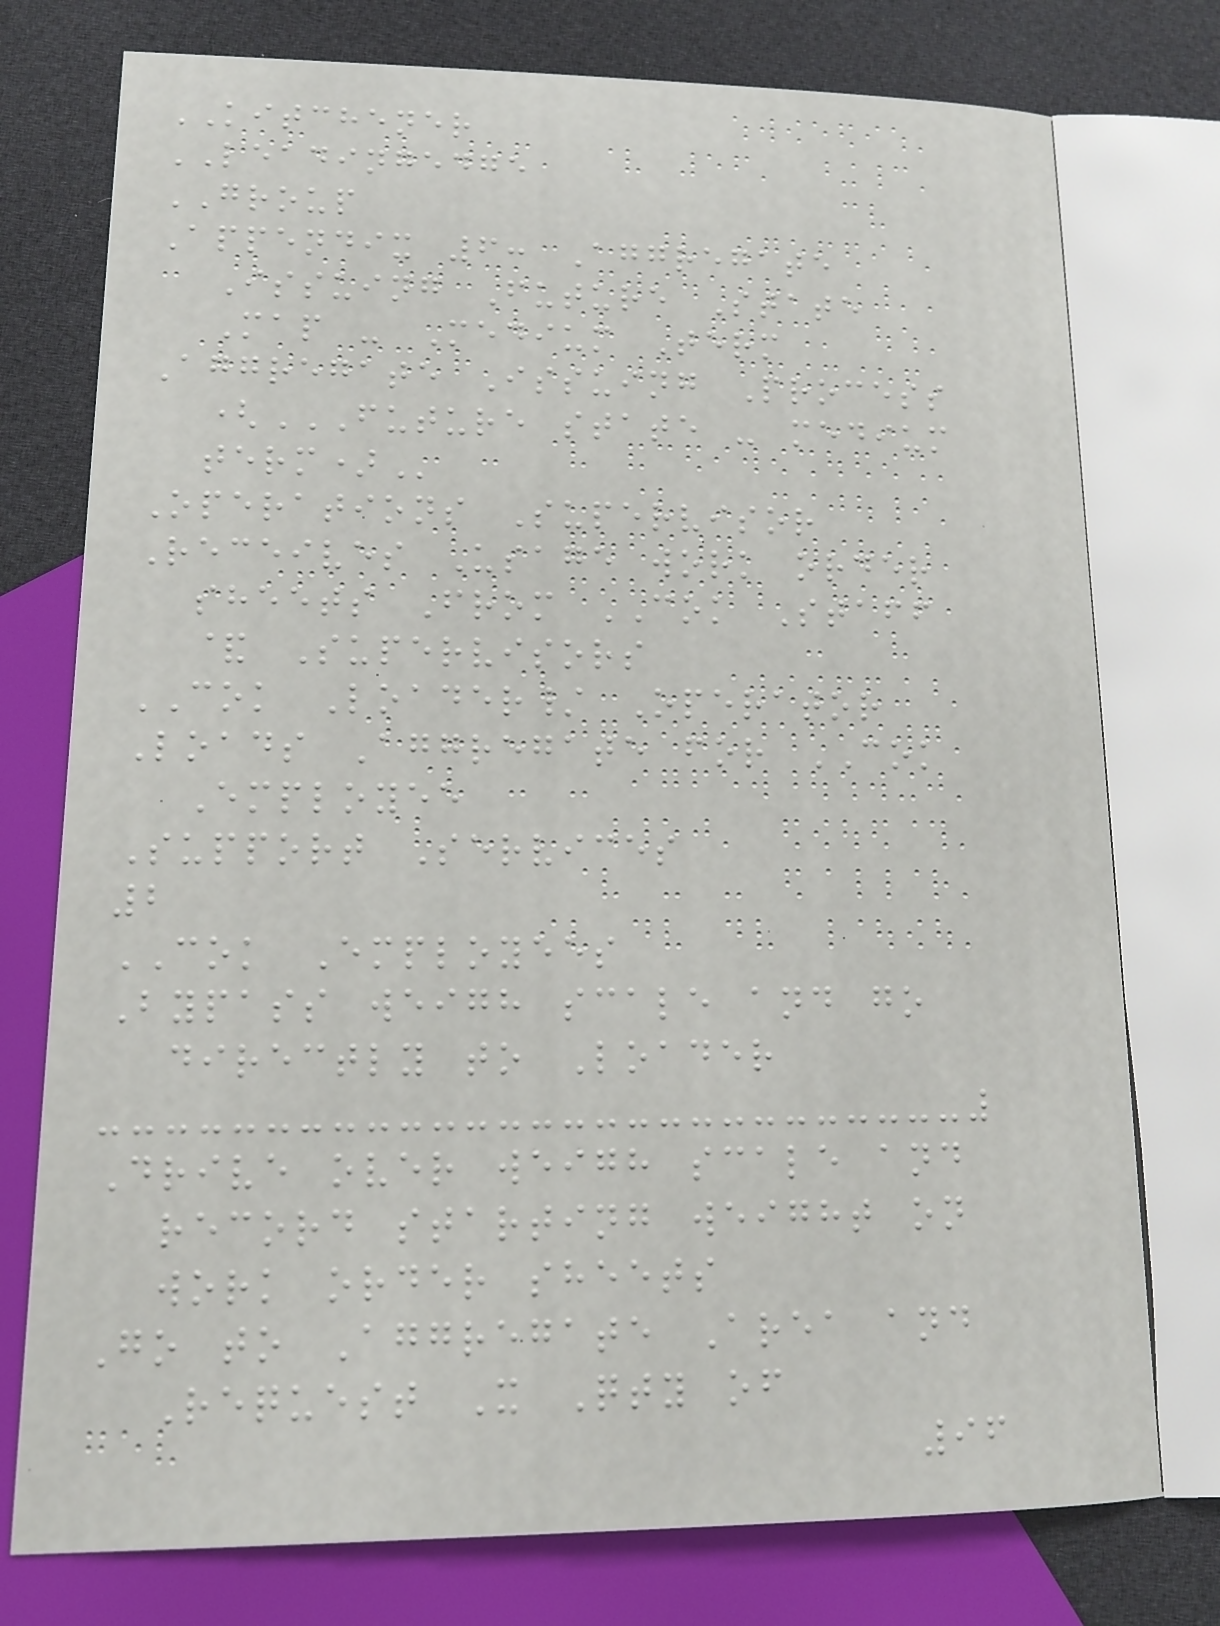KITCHENER
LEADINGEDGE
GROUP
Appendix 6: Aggregate
Issuing Future State
Map - Medium Term
Aggregate Issuing Process
(FUTURE STATE - MEDIUM
TERM)
Operations Supervisor
Receives Usage work order
sheets From COK Staff
& Supervisors
COK Loader/ Operator
Loads Aggregate for COK
Employee
Support Services
2
COK Employees
Bypass weigh scale and go
directly to Loader
Drive over weigh scale and
record starting weight on
work order sheets
Go to Aggregate Area and
Request X Qty of
96
